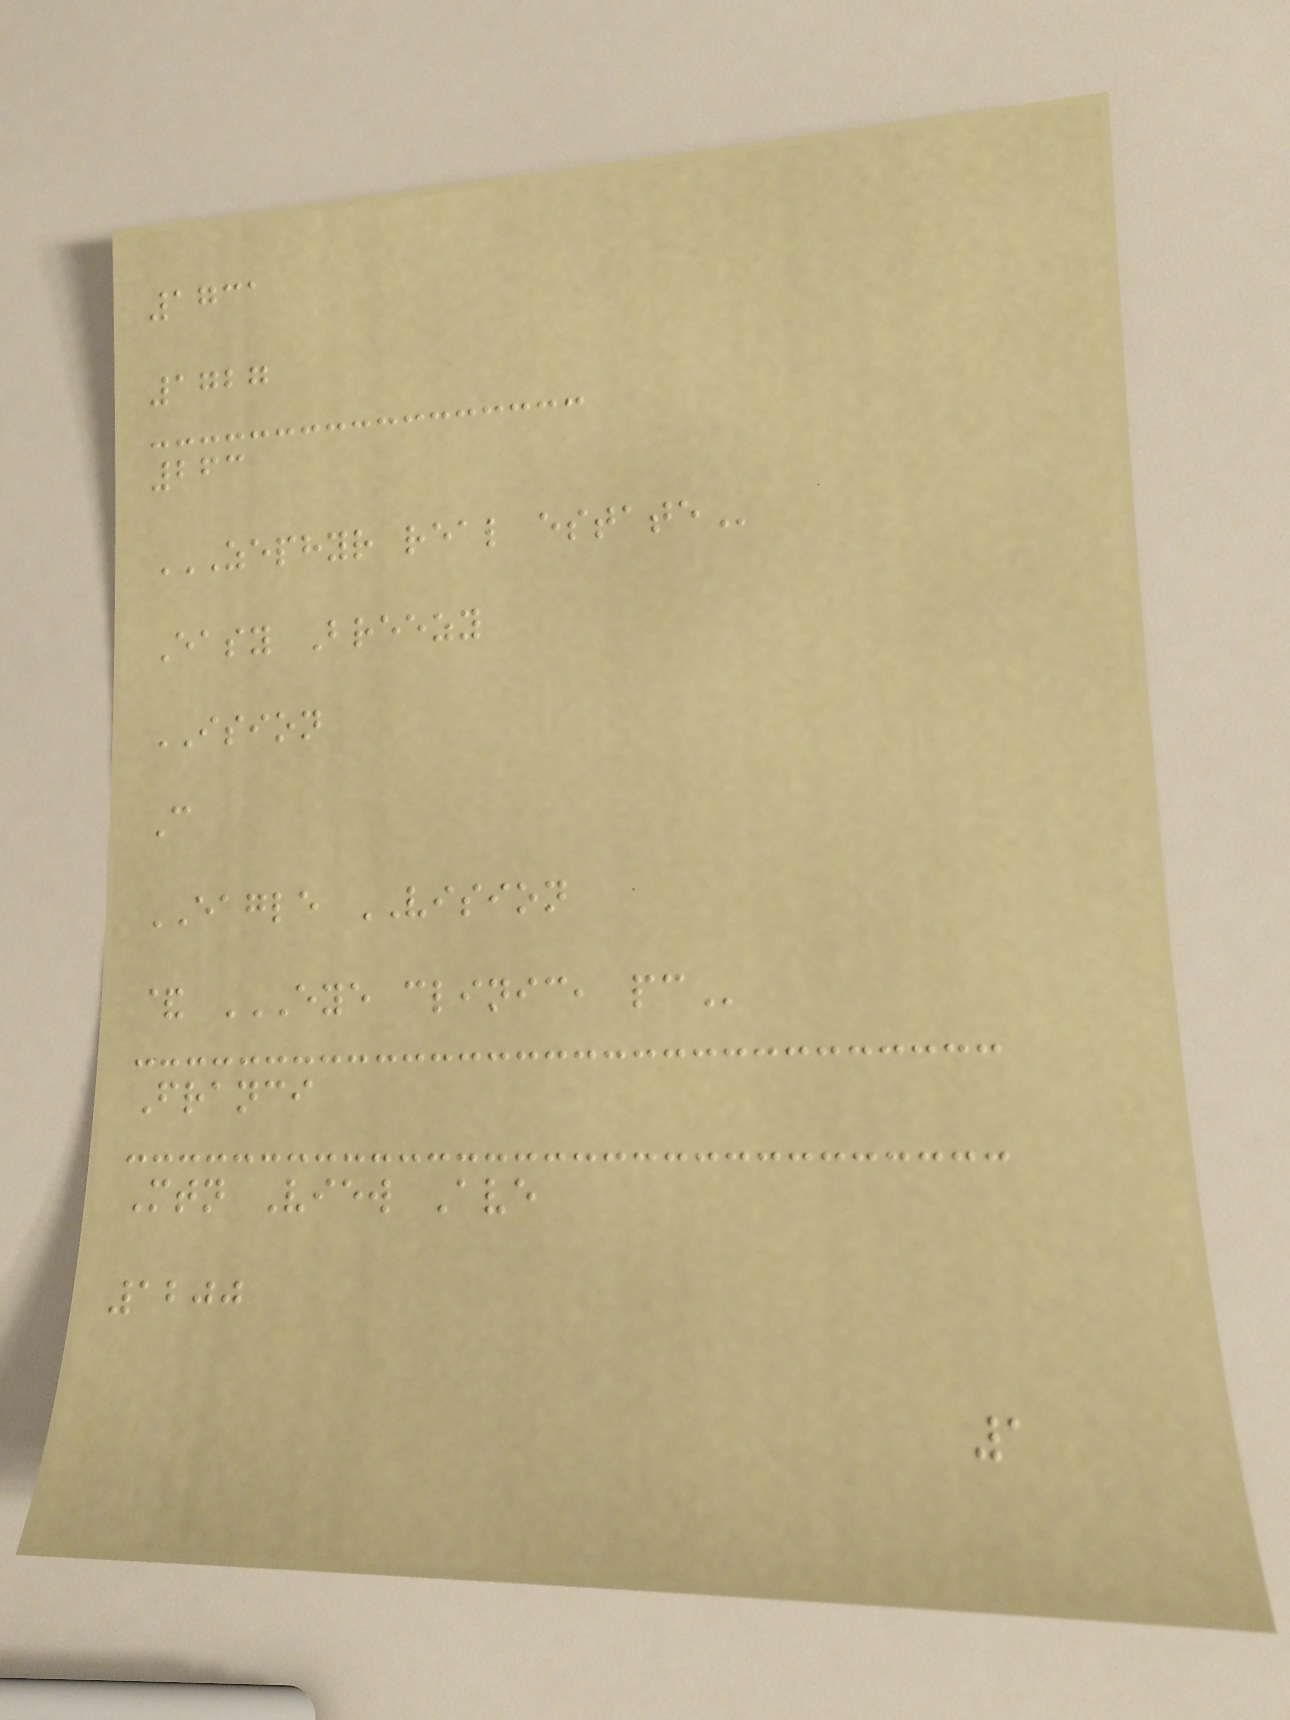1731
1727
263
ZEPHYR REAL ESTATE
Easy Breezy
ISION
C
EAGLE VISION
& EYE CLINIC, PC
Franci
Mtn View Ave
1200
1
